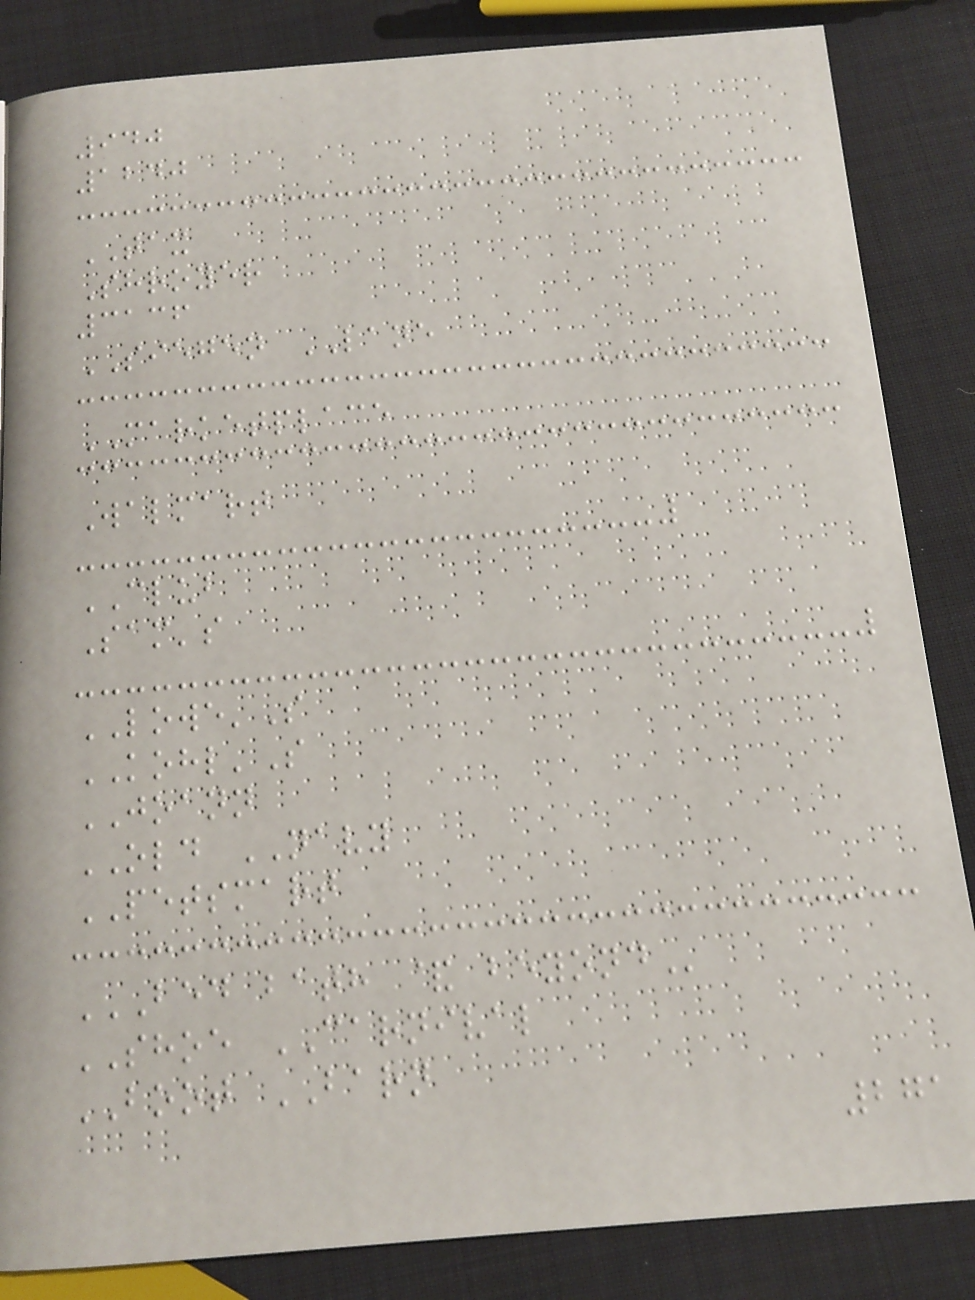940
1240
TAX
Shroyer
3136
SIEGEN LANE
MARKETPLACE
Walmart
CLUB
Sam's
LOWE'S
KOHL'S
JOANN
OLD NAVY
PETSMART
BED BATH & BEYOND
SHOE CARNIVAL
BOOT BARN
271
